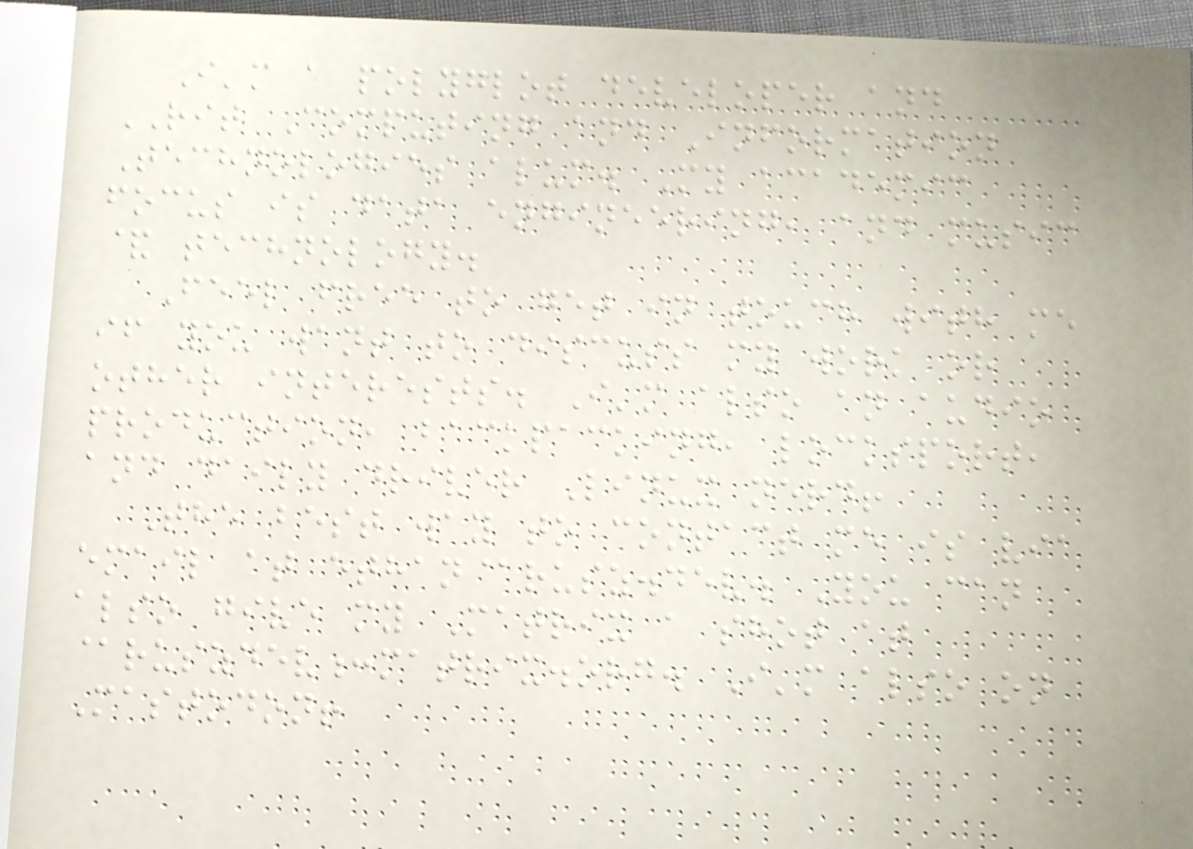I'm a polyglot developer and
RIT Computing and Information
Technologies alum. My academic
focus is data engineering, and music
& technology.
Feel free to get in touch with me
if you want to discuss my work or
other interests. I'm also an audio
production, backpacking, locksport,
and daily driver Linux nerd!
The best way to contact me is via
email at ethan@rusz.dev. You can
also give my Matrix a shot at
@ruszdev:matrix.org. I'm also on
Mastodon!
